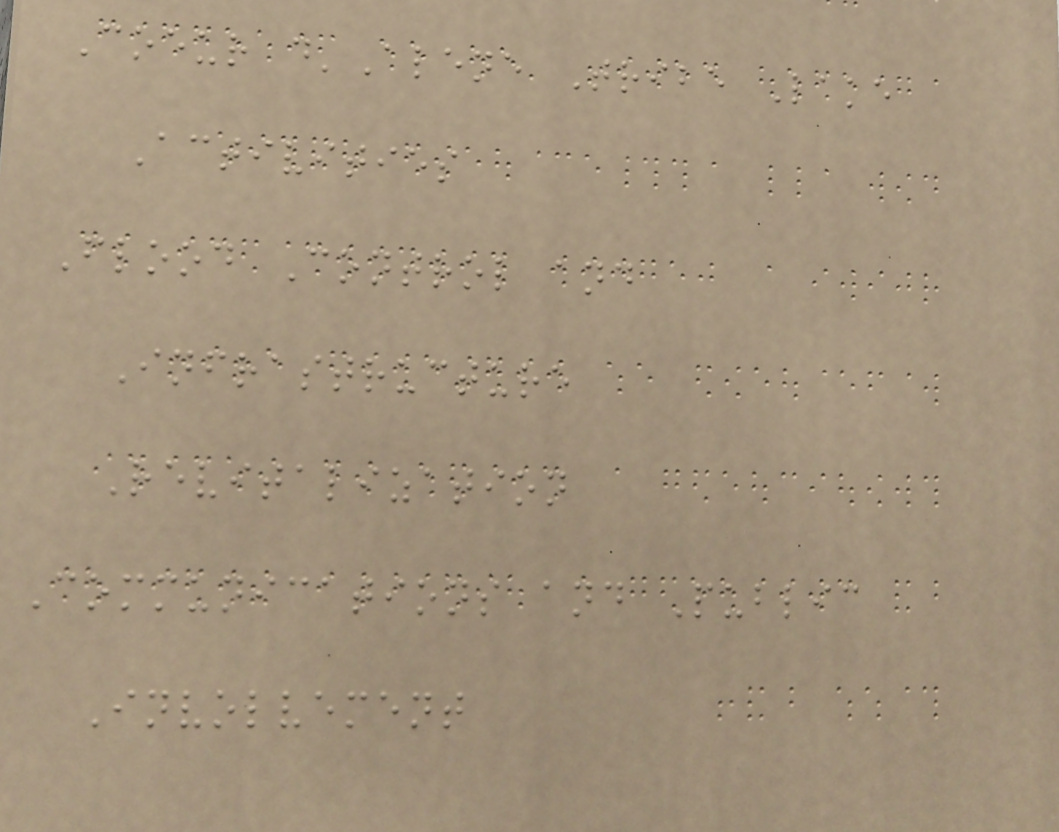Coeur d'Alene Tribe Lake
Activities
Flood Control and
Infrastructure
Revitalization
Communications and Public
Involvement
